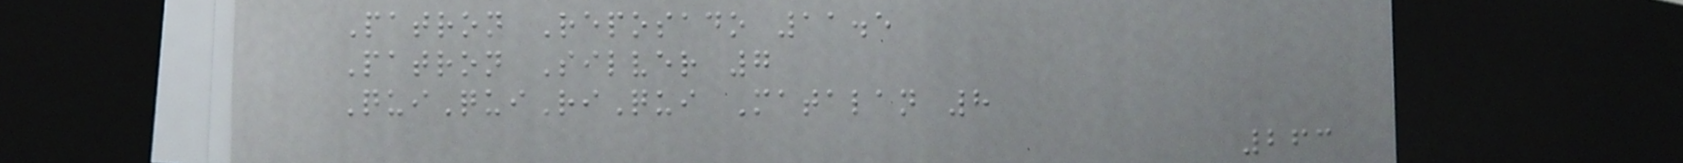Patron Reposado 11.5
Patron Silver 7
QuiQuiRiQui Matalan 8
263
